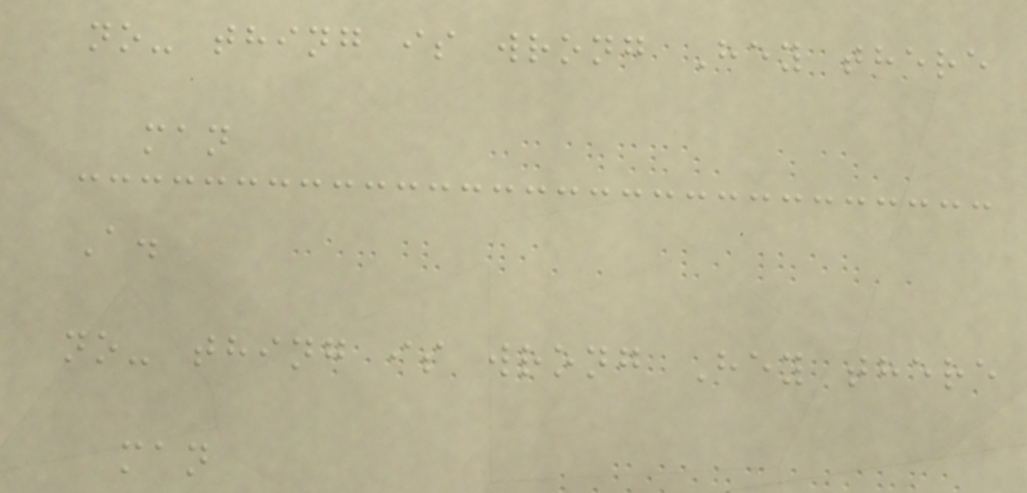no- thing is wrong Hey there
man
A.
no- thing is wrong Hey there
man
